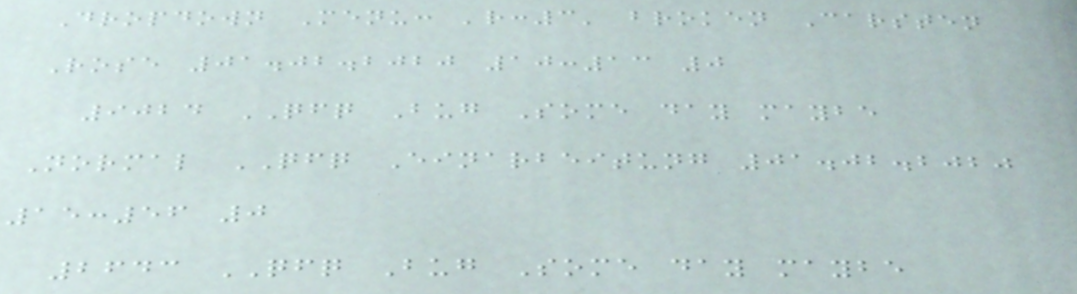Dropdown Menu: 'r:3' broken Carsten
Rose 01.02.2020 10:13 0
9024 QFQ Bug Some day maybe
Normal QFQ Einarbeitung 01.02.2020
15:56 0
2643 QFQ Bug Some day maybe
